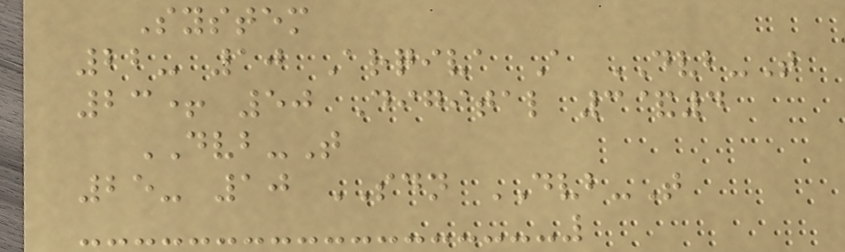System
22- 10 Arqiva A DVB-T
23+ 50 Digital 3&4
DVB-T
25- 10 SDN DVB-T
